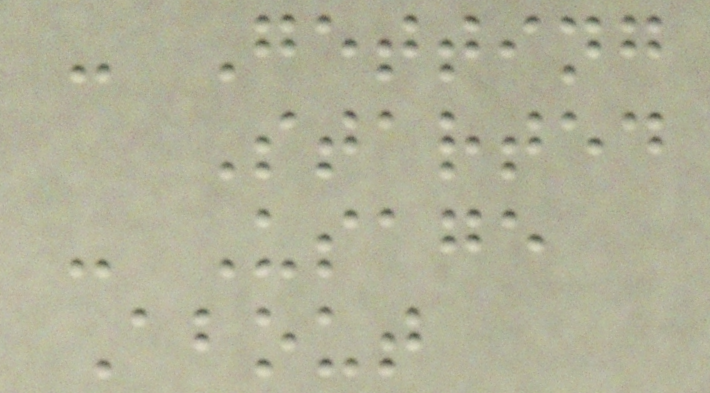- Getting
Started
- Usage
About
